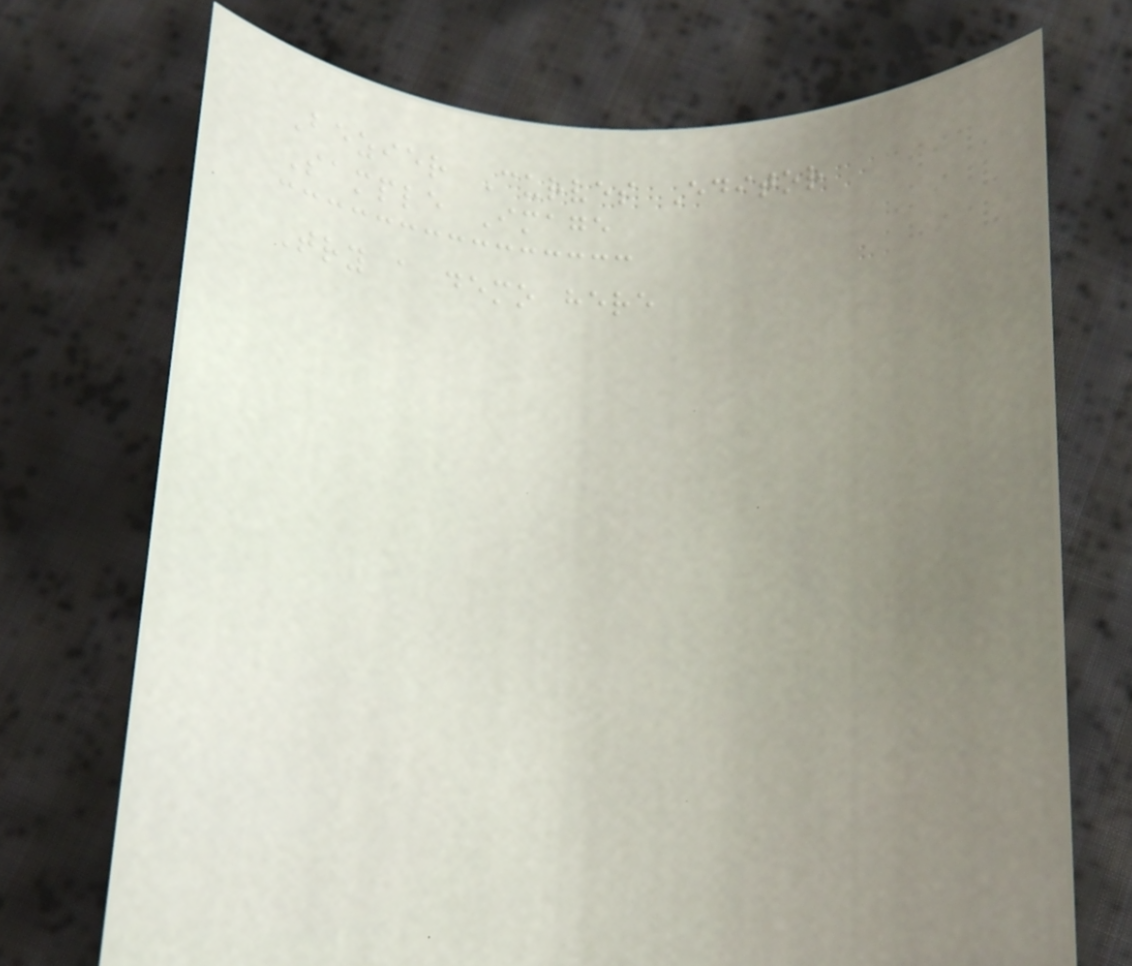Bezier Curves Editor
Sample Image
Try a demo here
